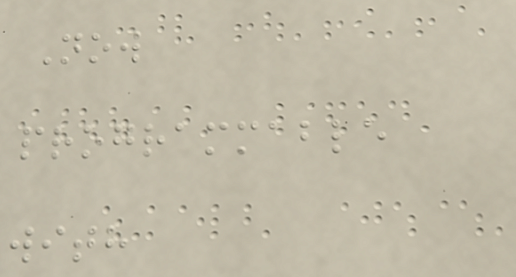Now
programmable
with
